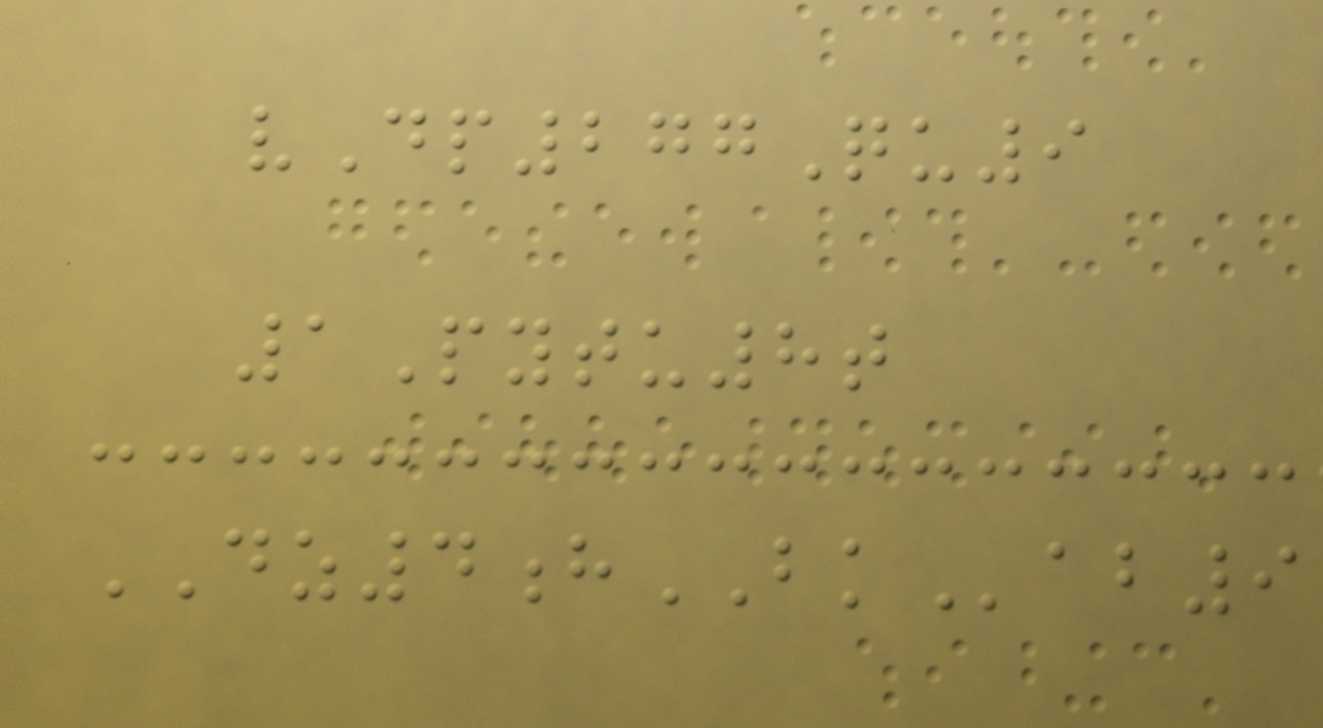vDp277Qu9
1Pytu8t
DZ4hBKab9
